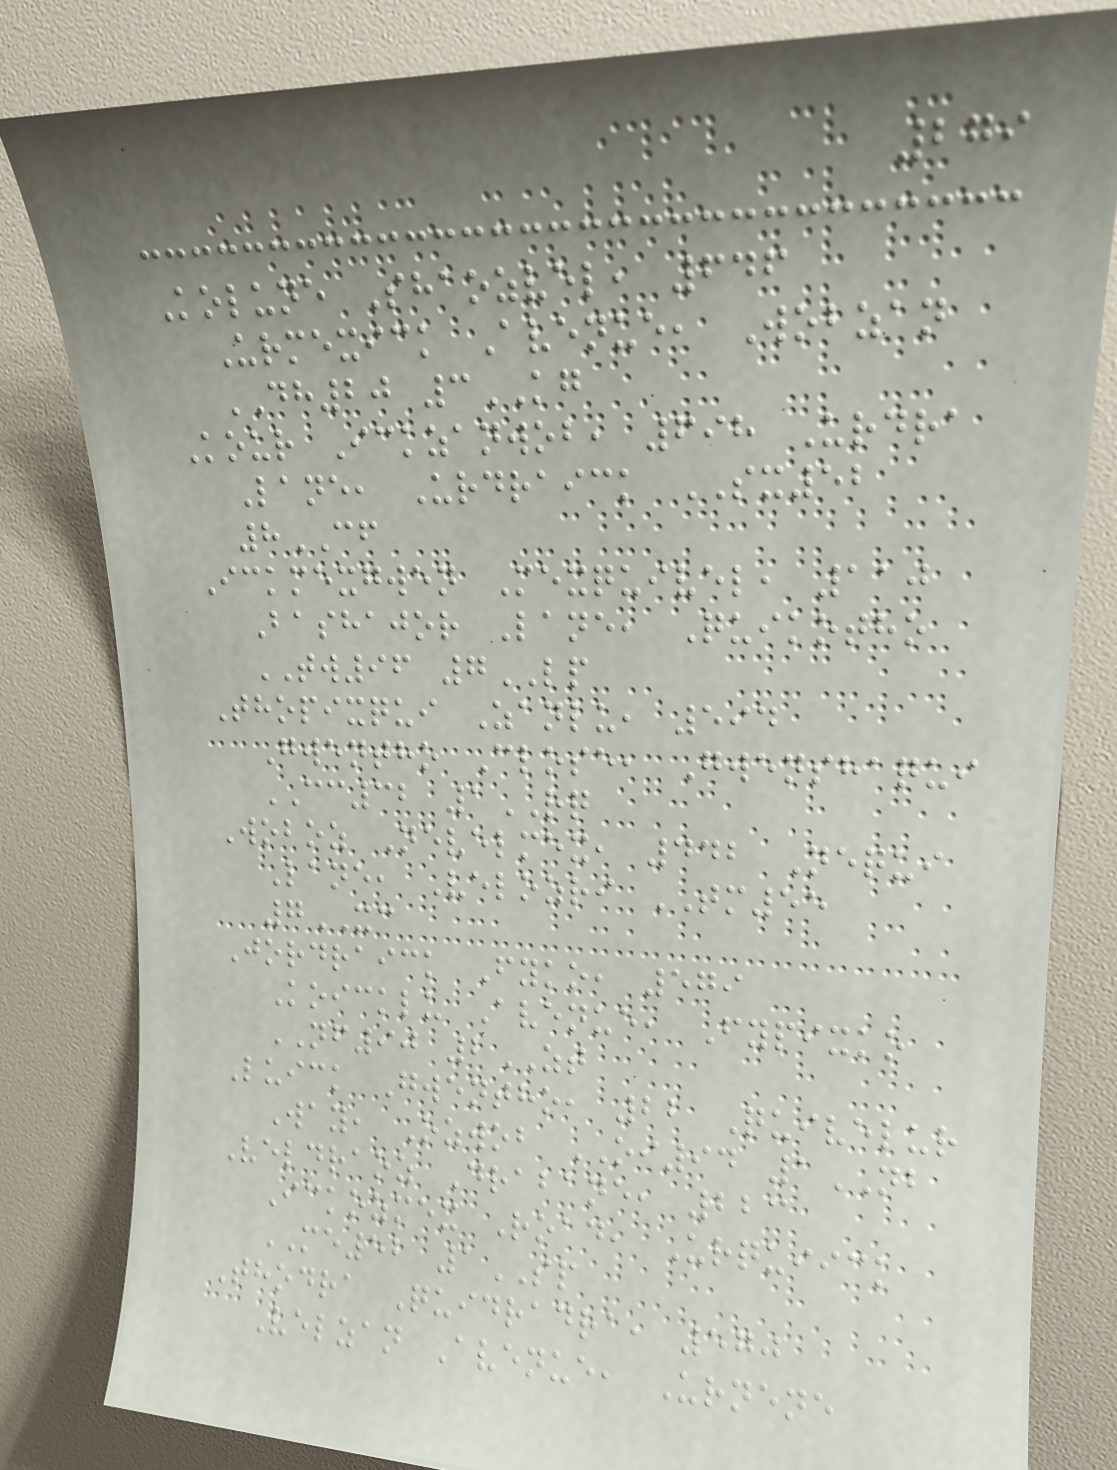279
Kolune Shaozvel, 646
Urmexick Avenue, Wobzan
DH20 3KG
Kour Ickzanwob, 698 Urdra
Lane, Urdraick SX52
8CF
Ickmexgwen Mexquivel, 110
Bashajor Lane, Quikotho
TW96 7LP
Thopixqui Zanlu, 594
Gwentho Close, Gwenshaqui
CC32 1RQ
Woboz Nevelmex, 442 Nequi
Lane, Velozri TM55
7XC
Jordraick Fyko, 579
Koicklu Avenue, Fypixko
NF90 2ZT
Luick Gwentho, 22 Quivelur
Way, Ozwob OI94 1NB
Veldraoz Drabane, 223
Ickozmex Road, Urquiick
ME52 1SP
Thodra Quidradra, 570
Velzan Avenue, Urnene
